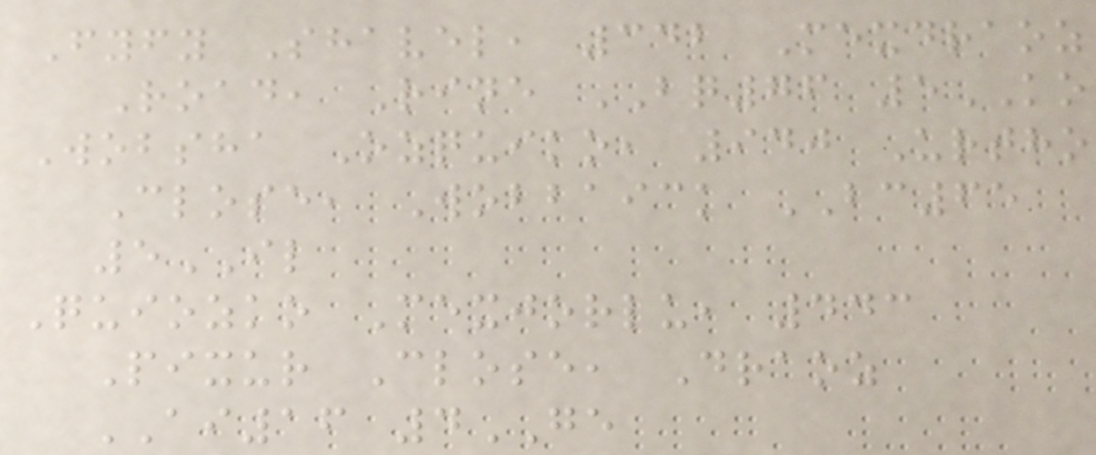Fyfy Shavel, 342 Mexdraoz
Road, Rine BQ76 5KO
Wobsha Ozquiko, 940 Urtho
Close, Wobbaick BC65
5IL
Quiozko Mexjorlu, 443
Pixur Close, Draoz
AI16 4GE
